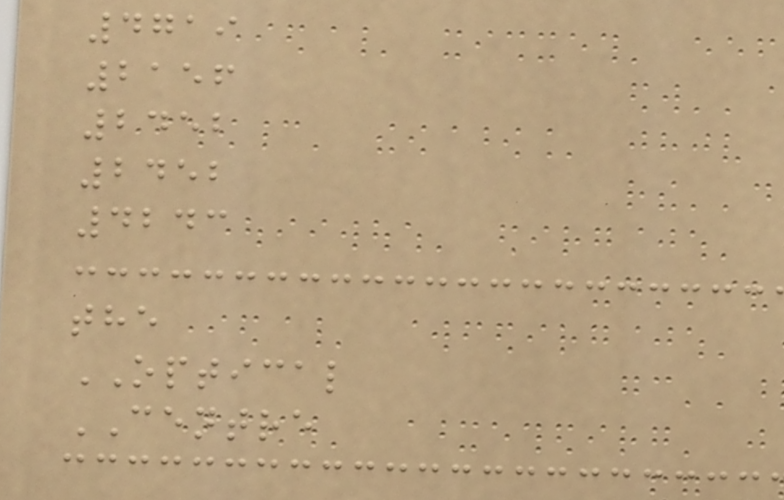4719
2156
2452
2452
4243
the
OPTICAL
CENTRE
